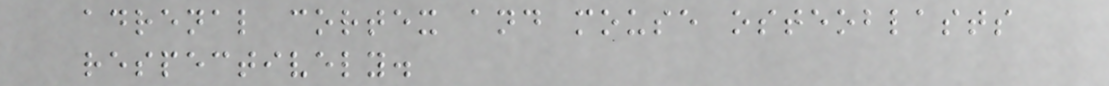adrenal cortex and mouse osteoblasts
respectively.
